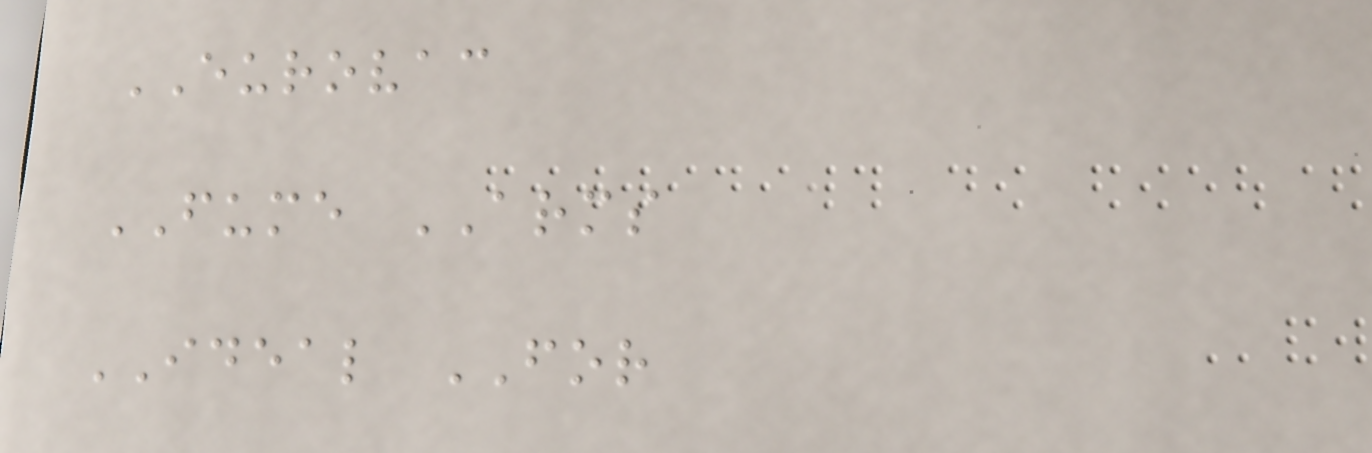EUROVAC
FUME ARMS
IDEAL FOR
